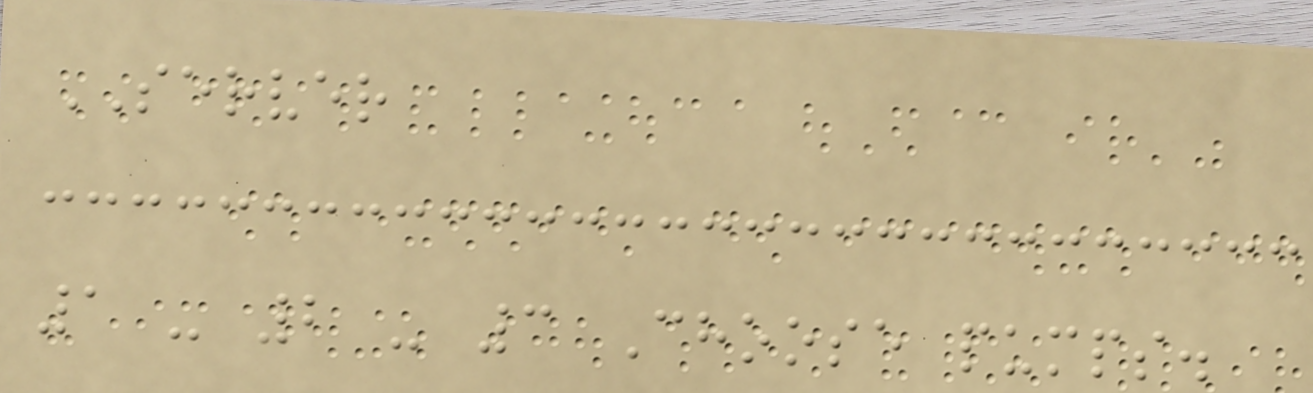SERVER
1 - 2 - 3 Choose pumps.
